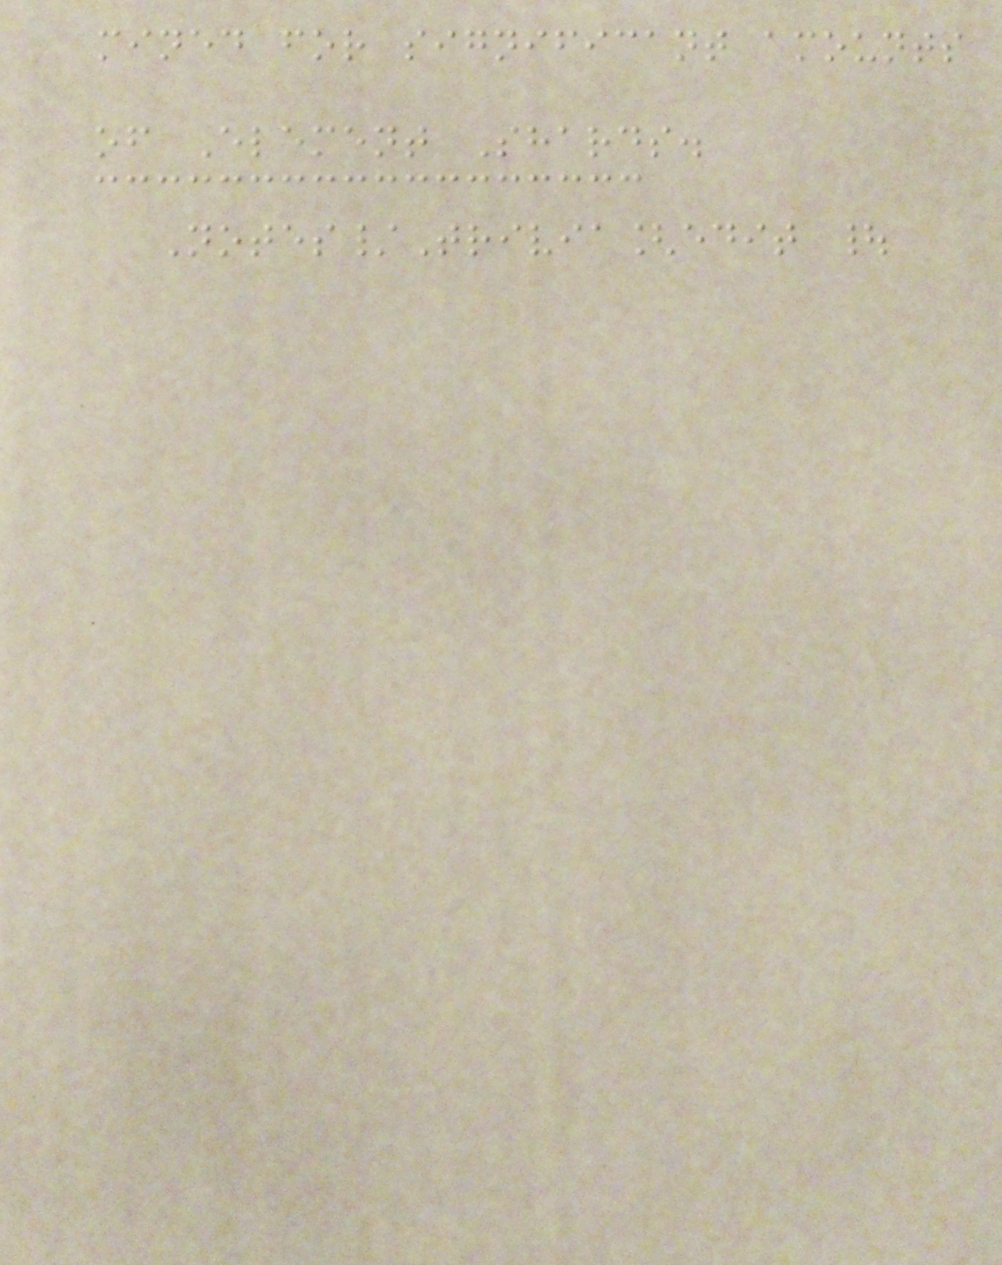mined for significant amounts
of Element Shards.
Notes/Trivia[edit |
